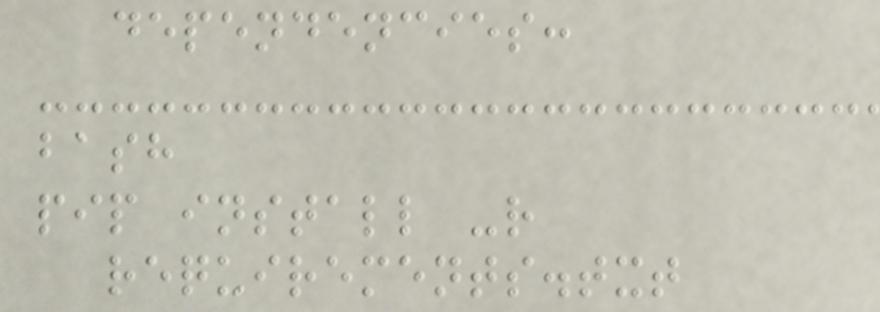dependencies:
bash
pip install -r
requirements.txt
